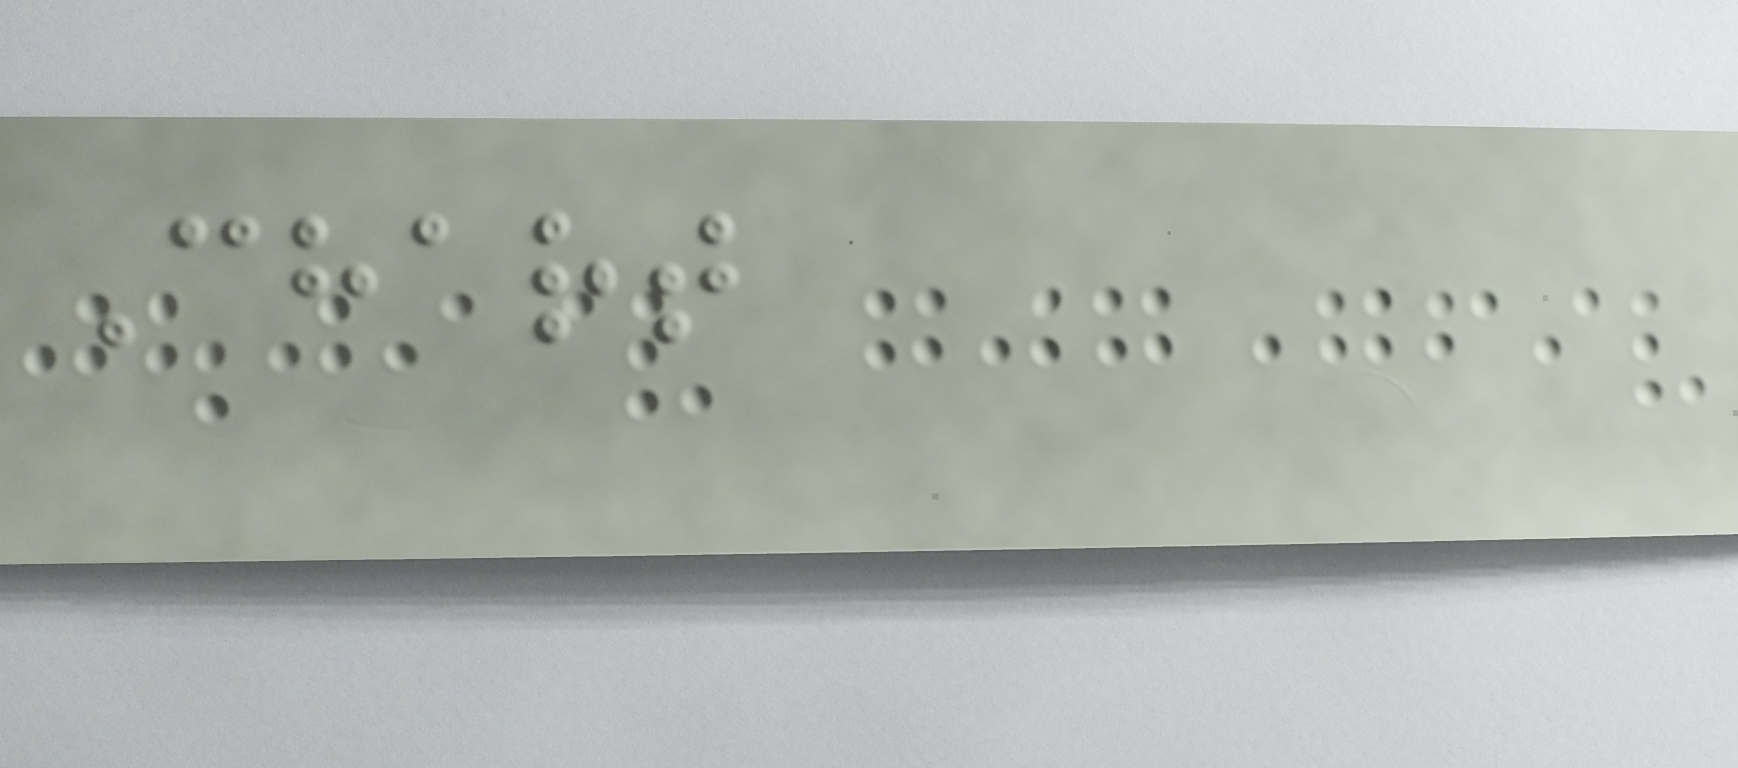Chart
